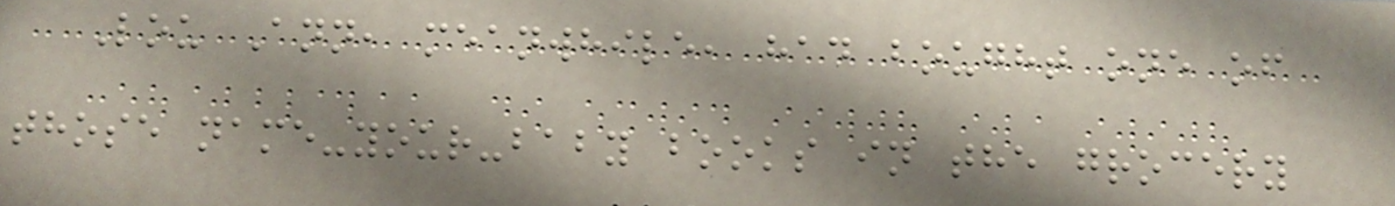Lou Ann, meanwhile, had bought one of
those name-your-baby books in the grocery
